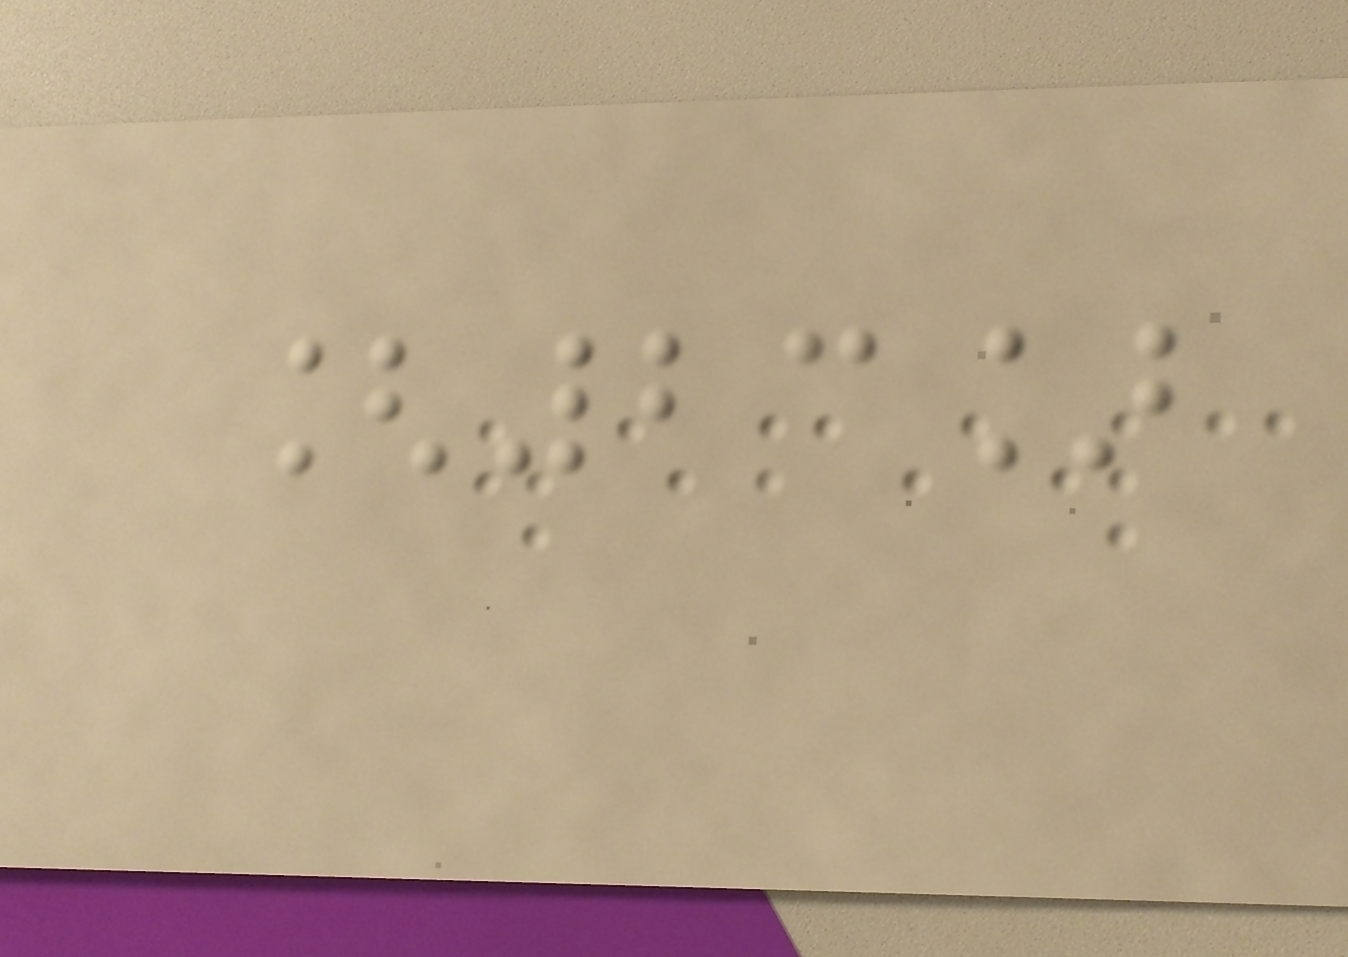[23]
